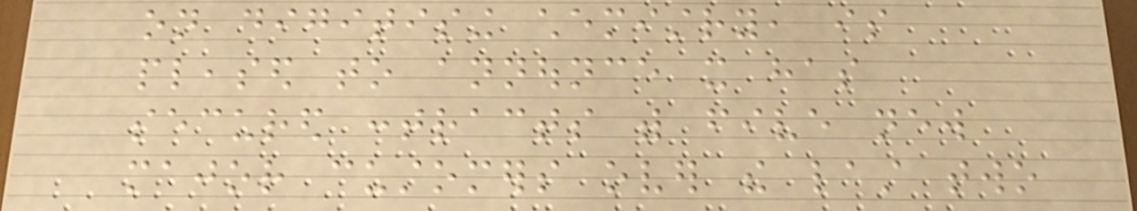on digitising chemistry, is
pleased to announce it has
secured contracts with five new
major customers over the last two
